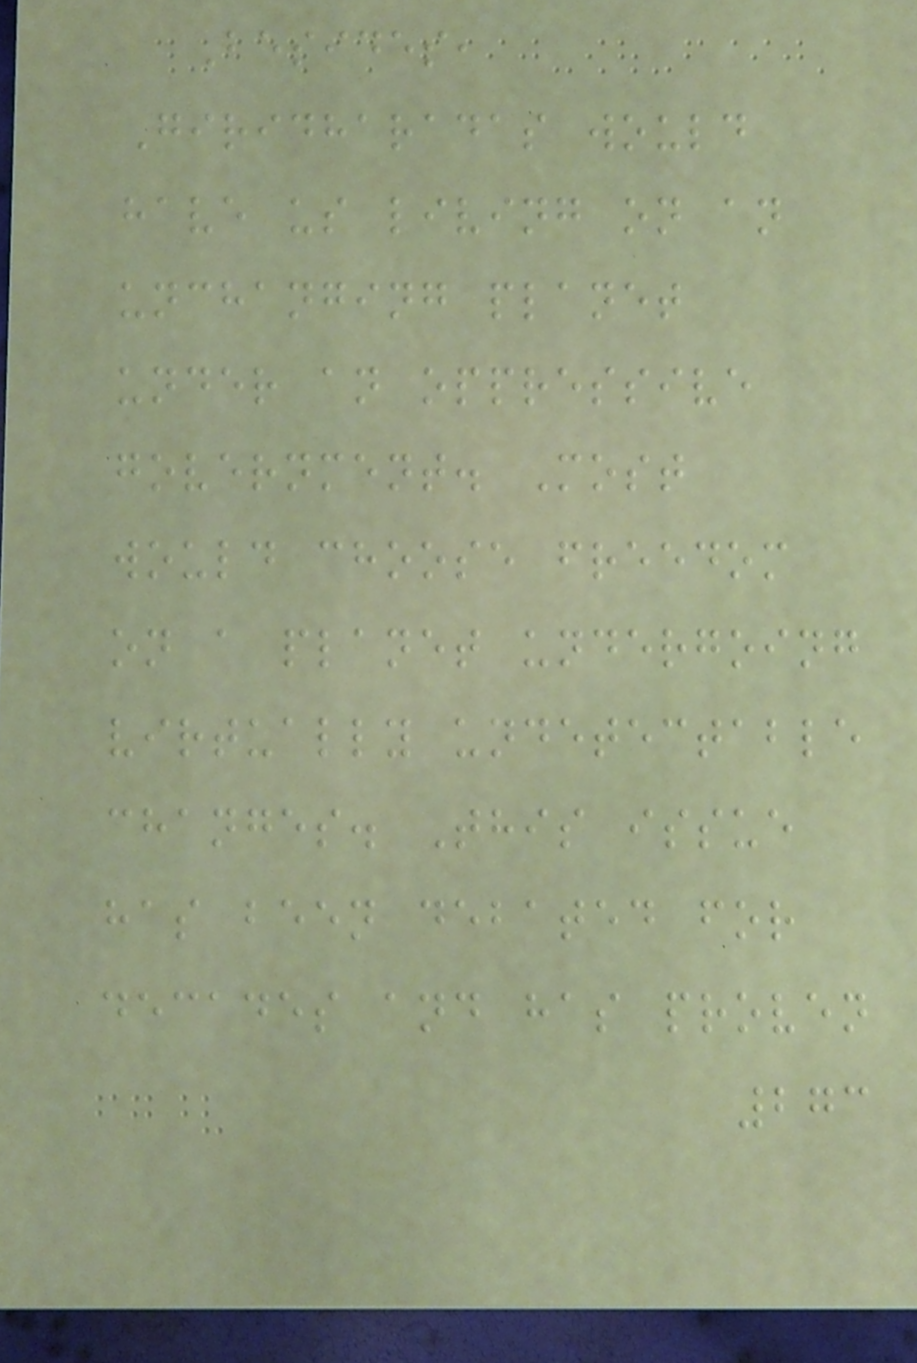Besides,
Giridharadas would
have us living on an
unchanging planet
under an oppressive
government. Most
would choose freedom
on a planet undergoing
virtually undetectable
changes. This issue
has been debated for
decades and has proven
273
